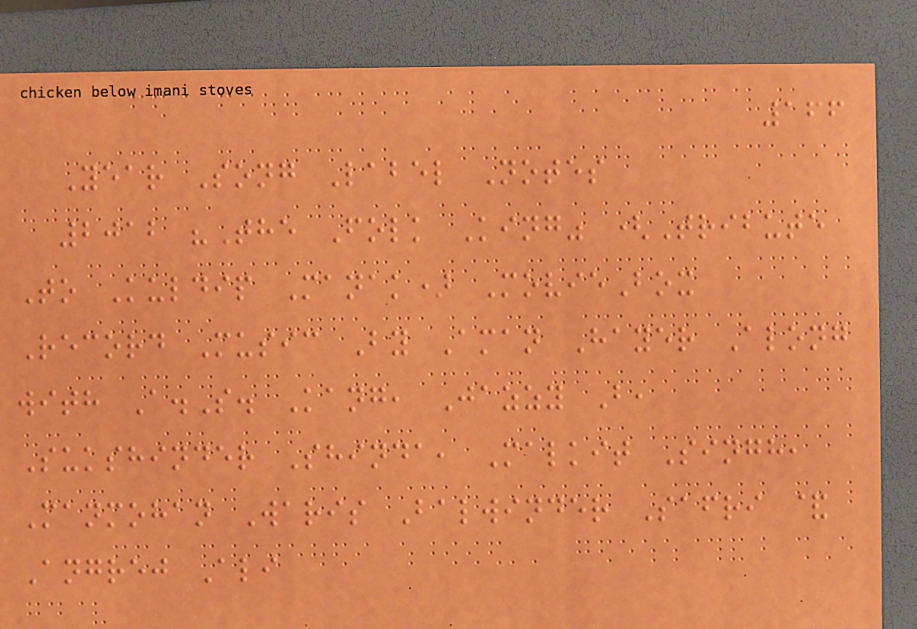166
Year Song Label Notes
2012 "The Folk King" (Tribute
To Kuldip Manak) MovieBox
Record Music By Aman Hayer Along
with A.S. Kang, Jazzy B,
Sukshinder Shinda, Malkit Singh,
Manmohan Waris Balwinder Safri &
Angrej Ali
